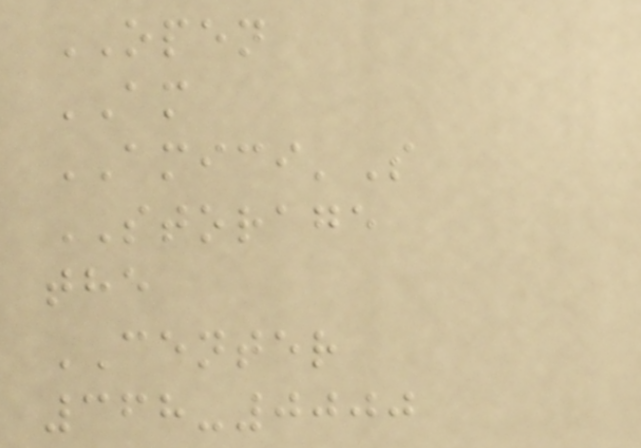OPEN
AM
AMICI'S
STORAGE
the
CENTER
368-0000
